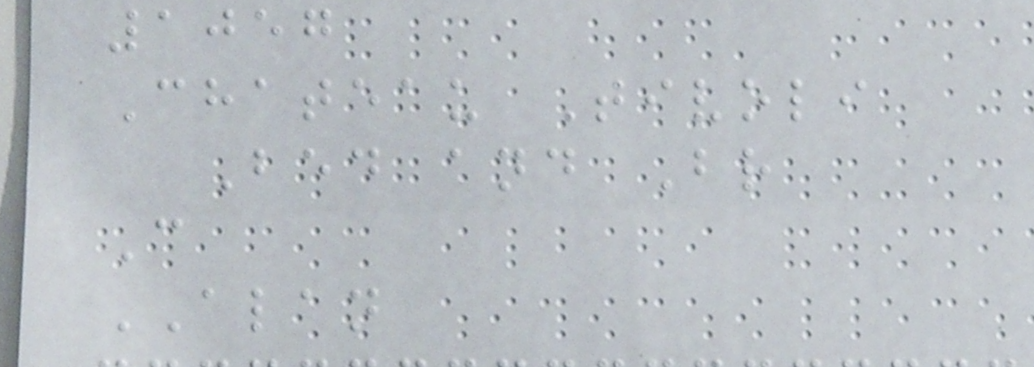1057
Chateau Tivoli
Bed and Br
C
ALAN
